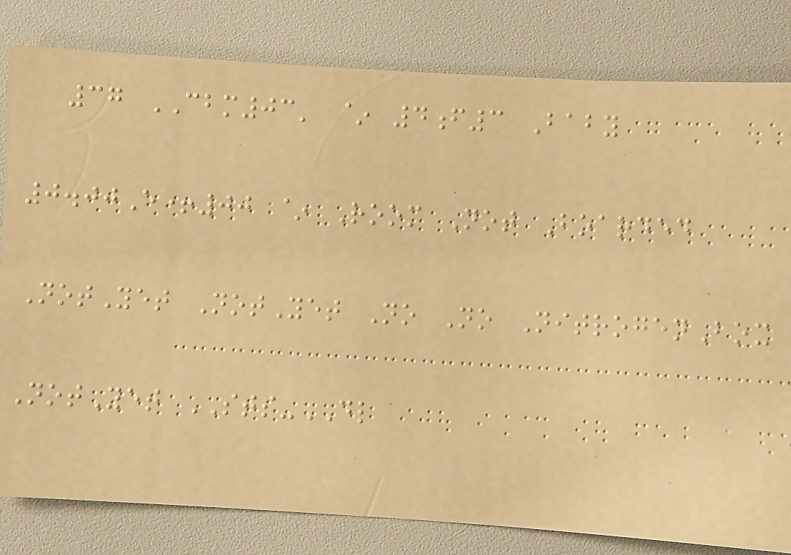37 CBM03' ~ 4f3 Baby
0.00E+00 ~ Room Not Boarded
NotYet NotYet No No NitrogenBox
NotYet STS-DL
